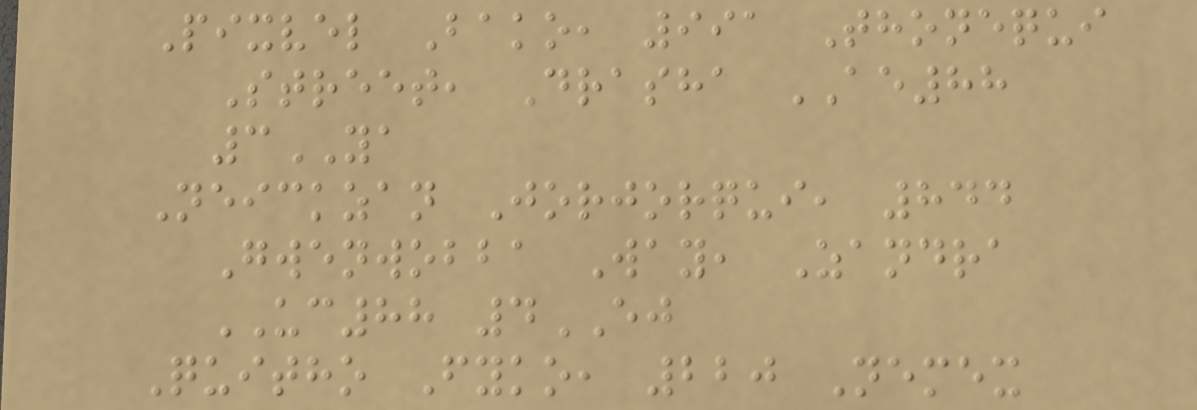Pixvel Bako, 991 Thonequi
Street, Drasha AE88
3YA
Neickzan Jorjorqui, 844
Gwenwobba Way, Zandra
UC88 4EJ
Quitho Fyko, 220 Nemex
